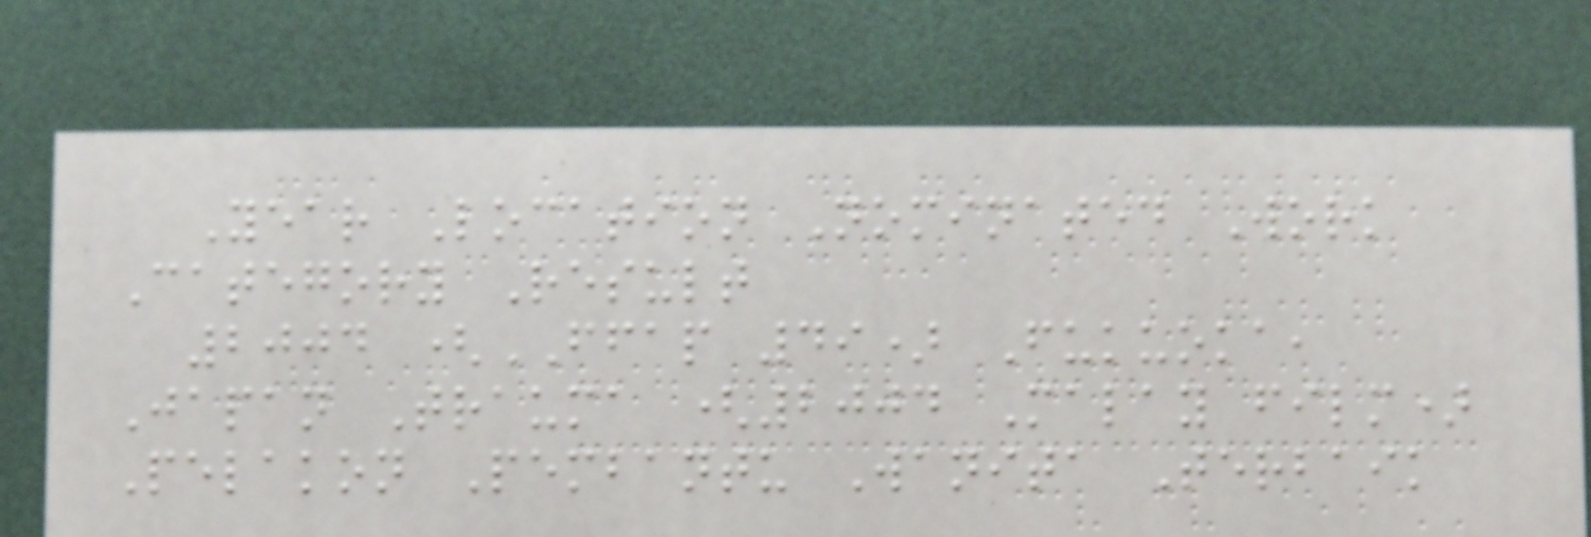Year Location Nominated Work
Category Result
2004 (FFAP 49) Fukuoka,
Japan Trauma (2004 Malay film)
Pelakon Pembantu Wanita Terbaik
